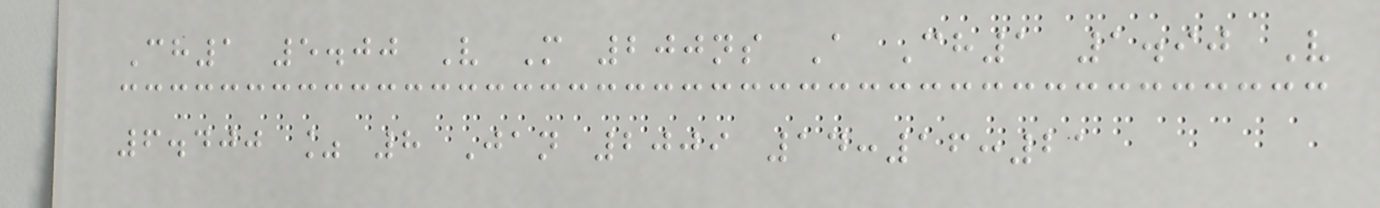Ch1 5.00 V M 200ns A Ch1 1.90 V
6.400 % 8 Jan 2009 14:16:21
